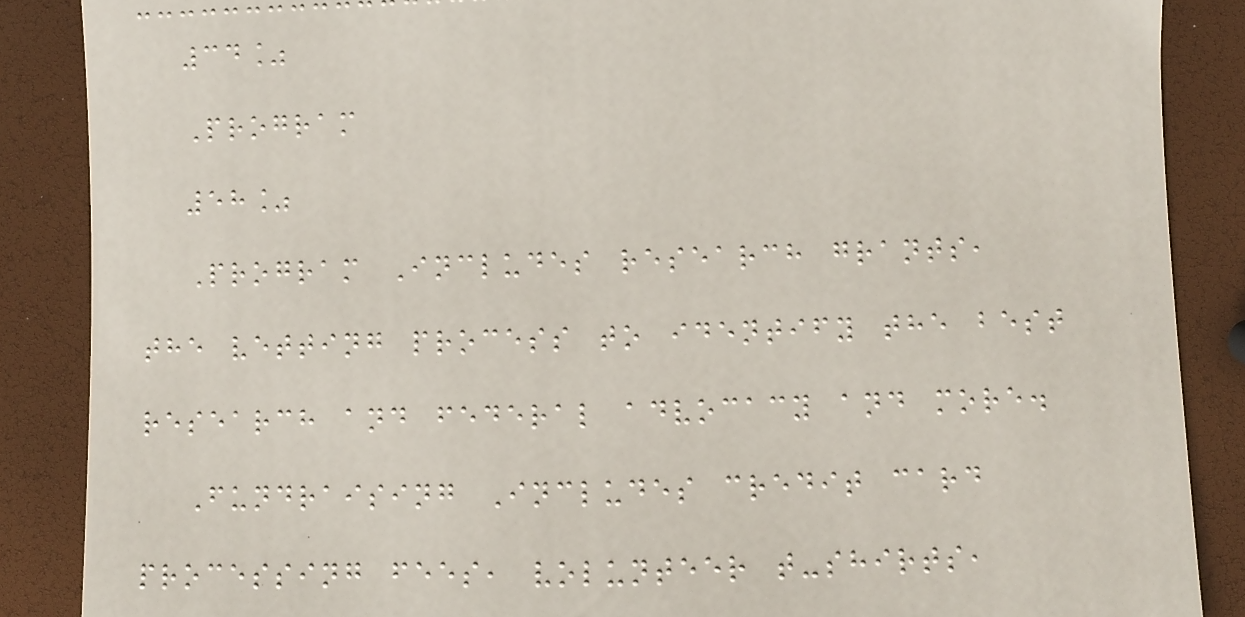34%
Program
58%
Program Includes research grants,
the vetting process to identify the best
research and federal advocacy and more.
Fundraising Includes credit card
processing fees, volunteer t-shirts,
